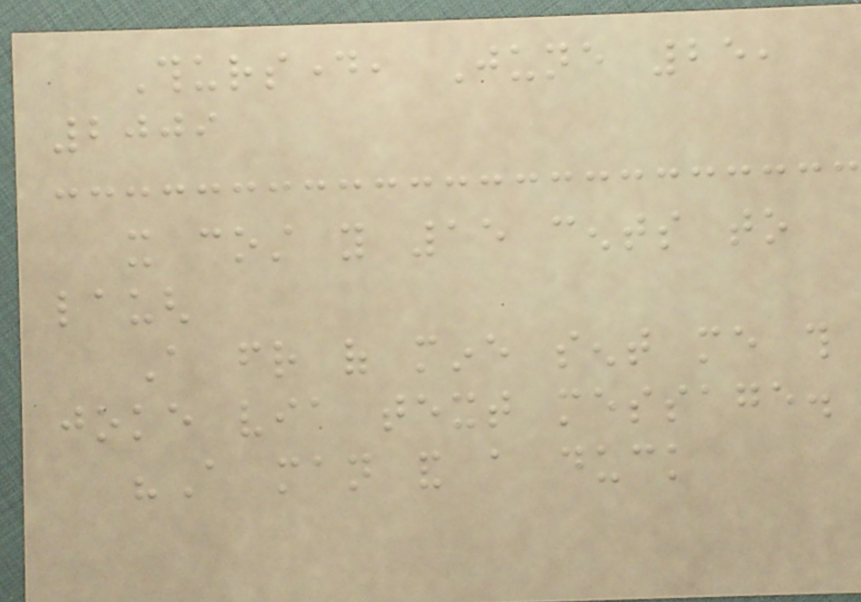Thursday, June 25,
2009
it cost you 15 cents to
laugh
A friend of mine sent me this
joke via text message.
"A man and a duck
